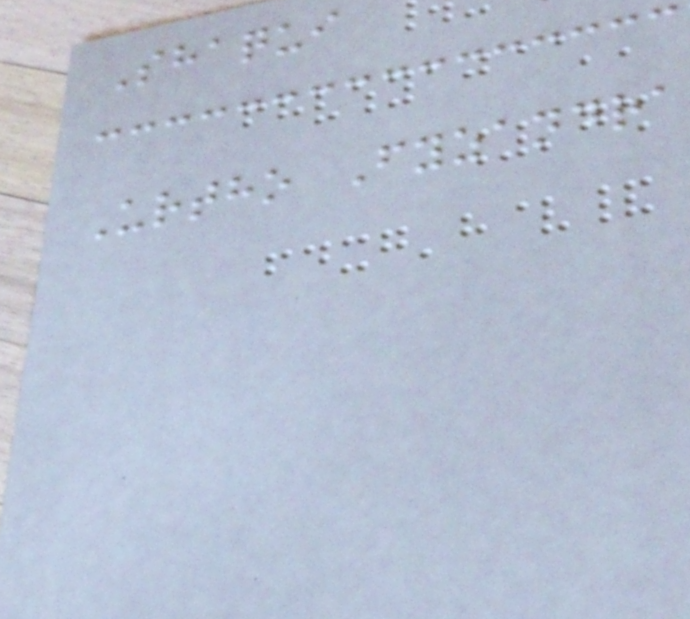Shaqui
Urtho Fyzandra
